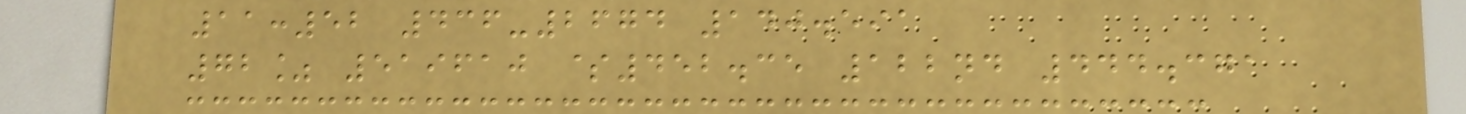11:52 436-2674 140.591
72% 519610 $452.35 122nd 444.371
